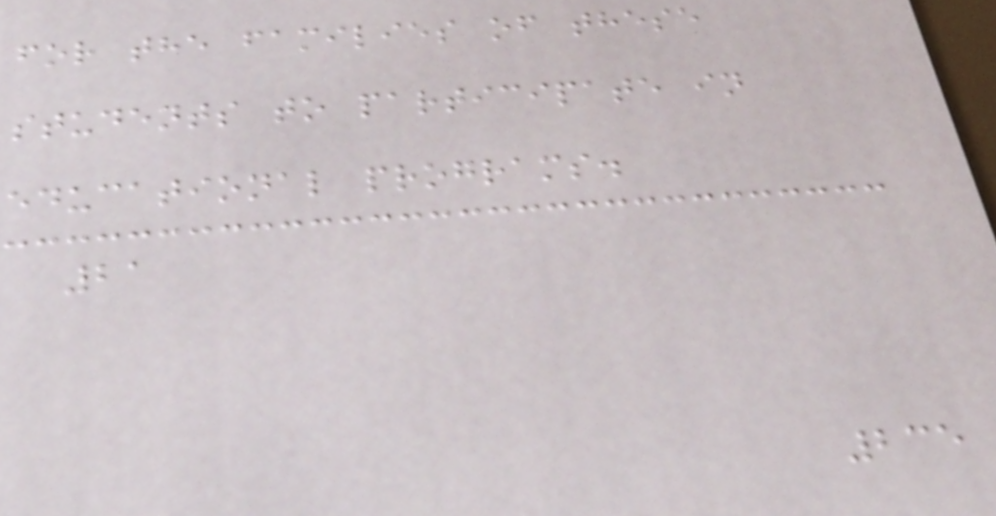for the families of these
students to participate in
educational programs.
21
235
